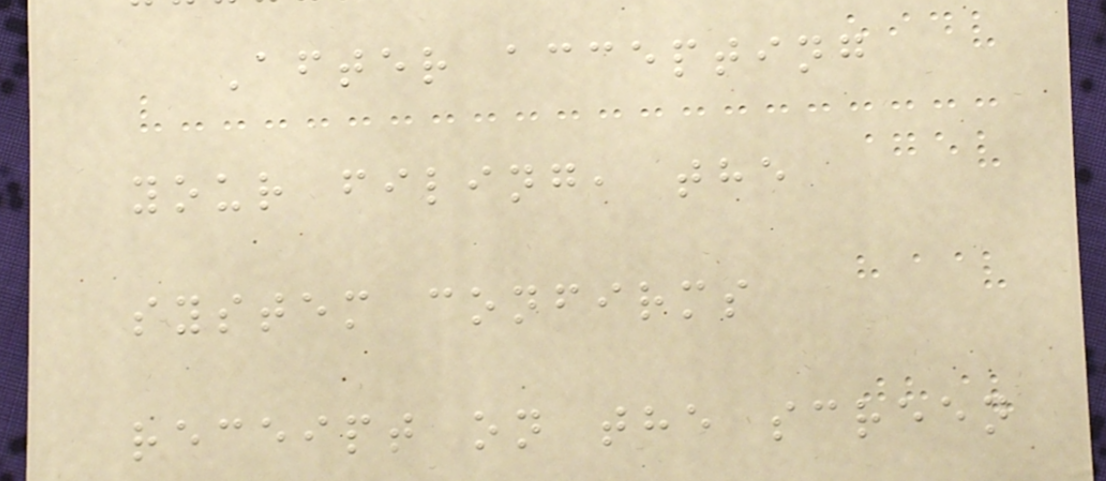After accepting
your filing, the
system confirms
receipt on the screen
